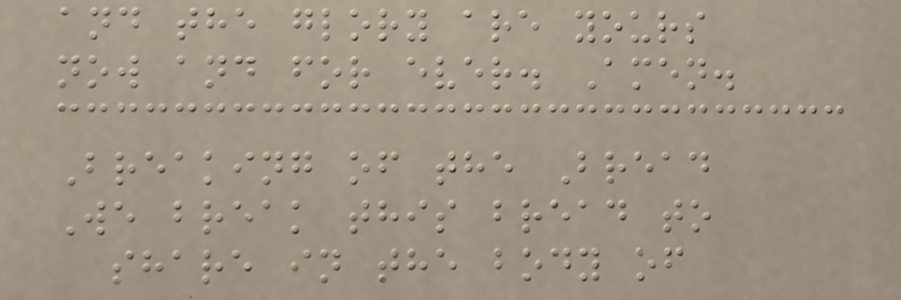and the glory are yours
now and for ever. Amen.
Breaking of the Bread
We break this bread to
share in the body of
